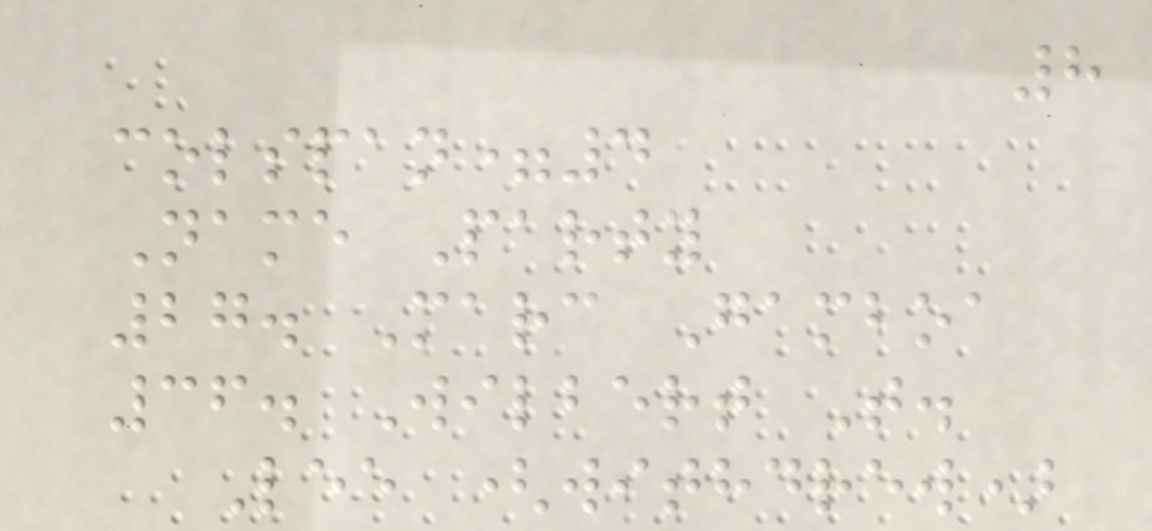8
colspan=4
Name Party
27. Marc Gamboa
36. Wilbert T.
Lee (withdrew)
